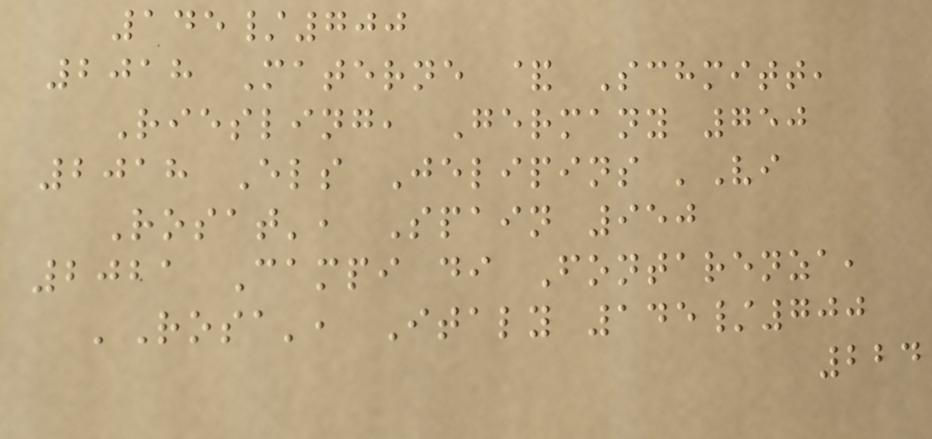145/700
2018 Materne & Schmitt,
Riesling, Germany 750
2018 Els Jelipins 'Vi
Rosat', Spain 950
2021 Campi di Fontarenza,
'Rosa', Italy 145/700
224
